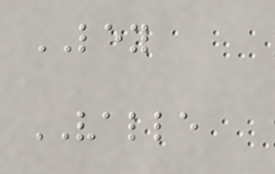LEY
VALLE
